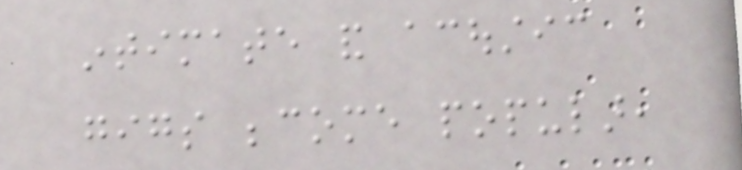intimate and acoustic
gigs become popular,
